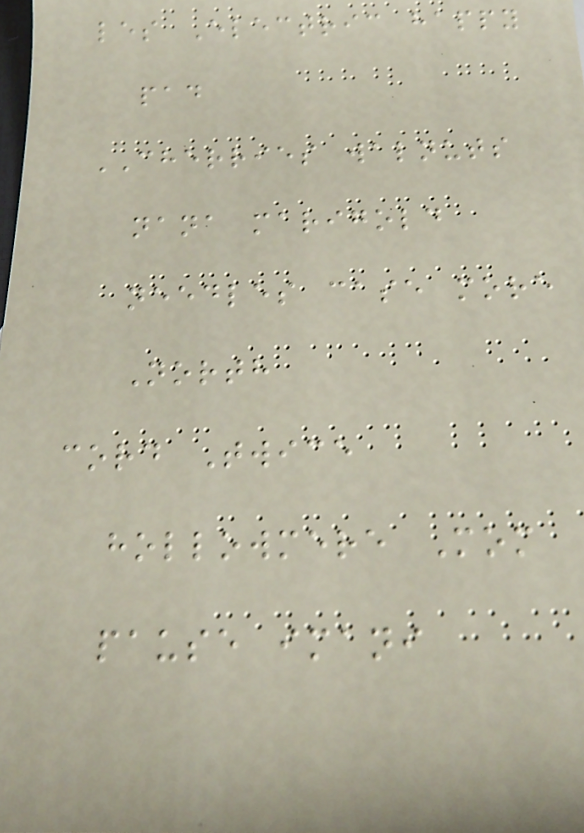les Electric happy
pad
CHERRIES walnuts
nana marigold
needles case more
North
cord Twice
hollowmere Mom
pause imani
